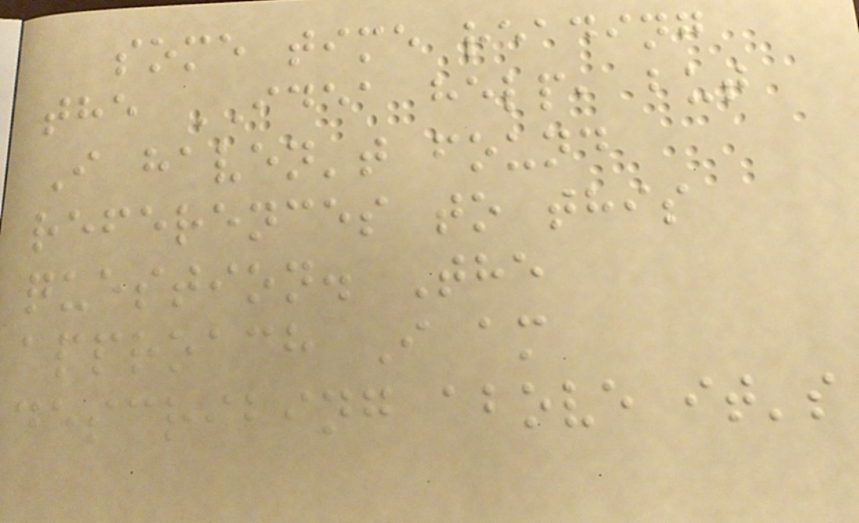some time reading
the IDEA help, but
I haven't found
references to this
question. The
approach I am
describing above it's
